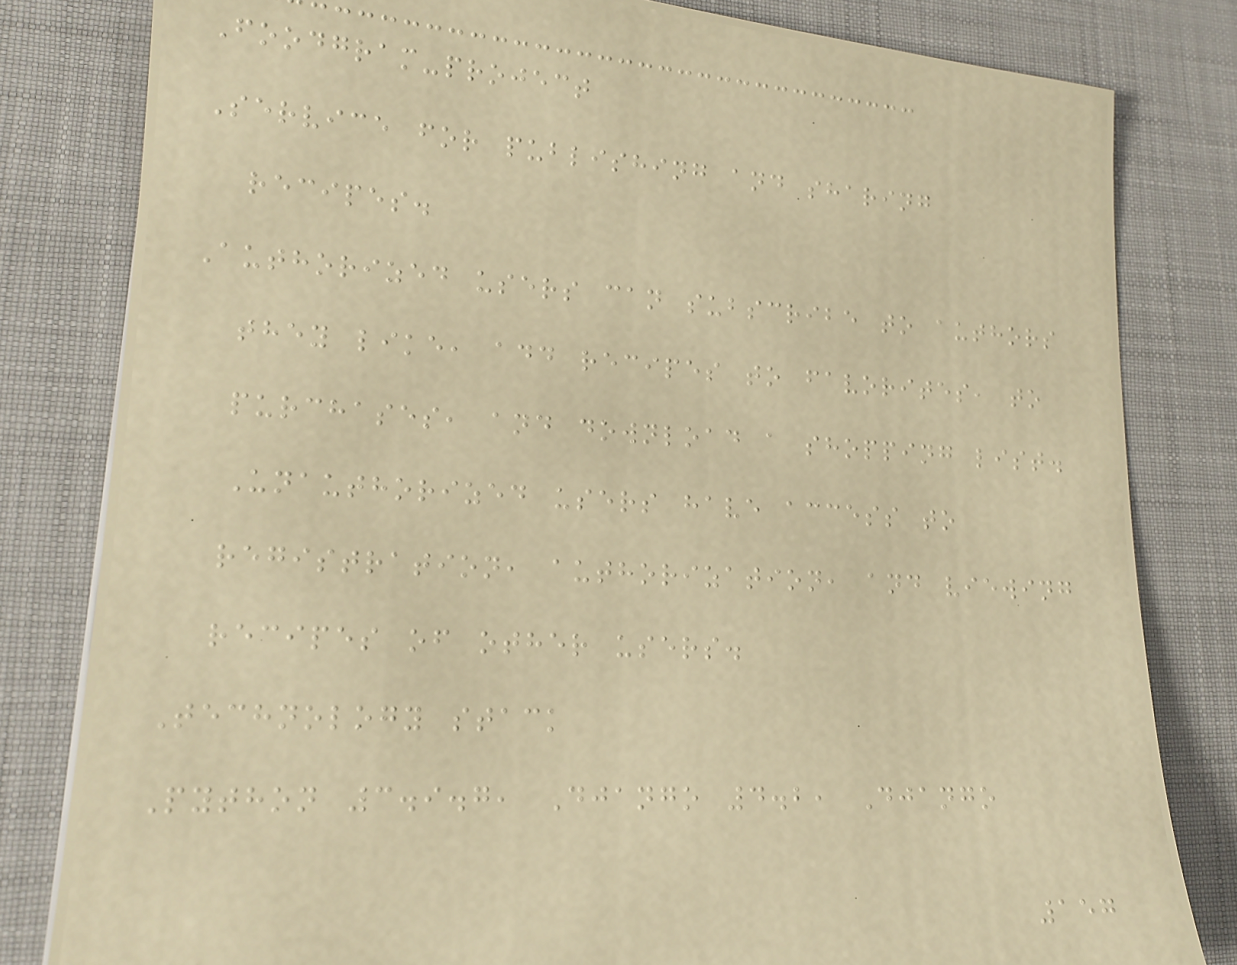Foodgram-project
Service for publishing and sharing
recipes.
Authorized users can subscribe to authors
they like, add recipes to favorites, to
purchases, and download a shopping list.
Unauthorized users have access to
registration, authorization, and viewing
recipes of other users.
Technology stack
Python 3.9.7, Django 4.2, Django
157
